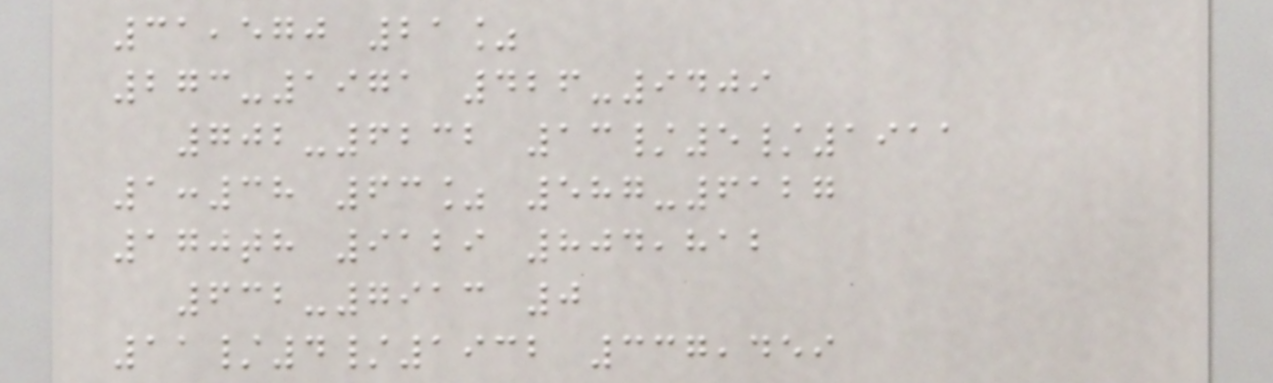31,570 21%
273-1971 426-9409
702-6232 13/5/1911
1:38 63% 587-6127
170th 9129 804,812
632-7913 0
11/4/1932 337,459
